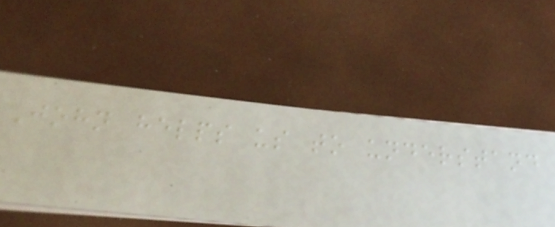John helps us to understand
